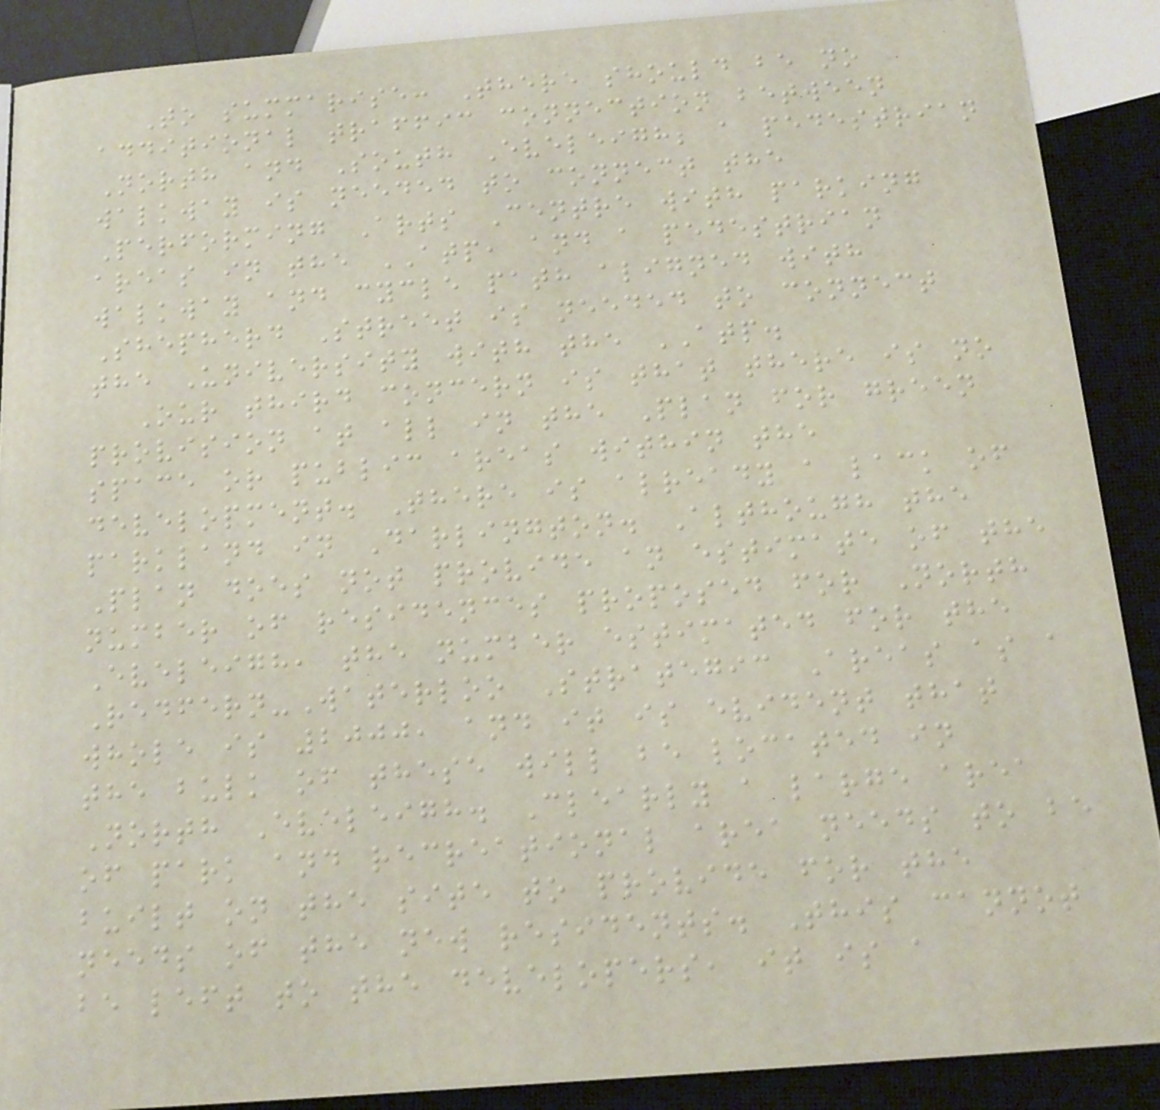To summarise: There should be no
additional traffic connection between
North and South Eveleigh; a pedestrian
walkway is needed to connect the
Performing Arts Centre with parking
areas in the ATP, and a pedestrian
walkway and cycle path aligned with
Shepherd Street is needed to connect
the University with the ATP.
Our third concern is that there is no
provision at all in the Plan for green
space or public areas within the
development. There is already a lack of
parkland in Darlington. Although the
Plan does not provide an estimate of the
number of residences proposed for North
Eveleigh, the number estimated for the
Redfern-Waterloo Strategic Areas as a
whole is 2000, and it is evident that
the bulk of these will be located in
North Eveleigh. Clearly a large area
of park and recreational area needs to be
built on the site to provide for the
needs of the new residents. This cannot
be left to the developers, it is a
